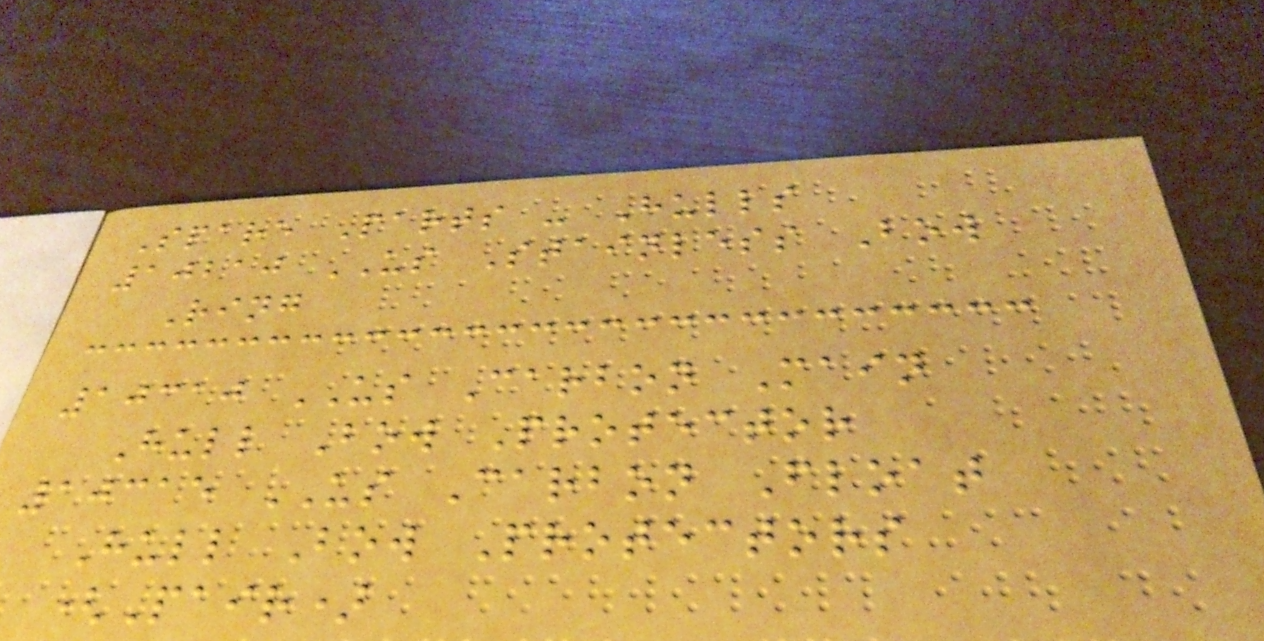Spare Parts - Hulls
10210 US Stainless Bow
Ring
10310 US Carbon Main
Hull Bow Protector
10315 US Carbon Float
Hull Bow Protectors
(Pair)
